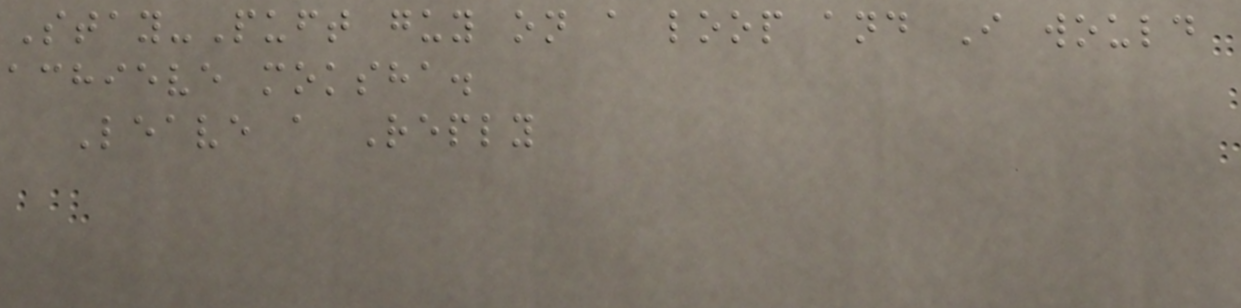Stay-Puft guy on a loop and I would
achieve moksha.
Leave a Reply
